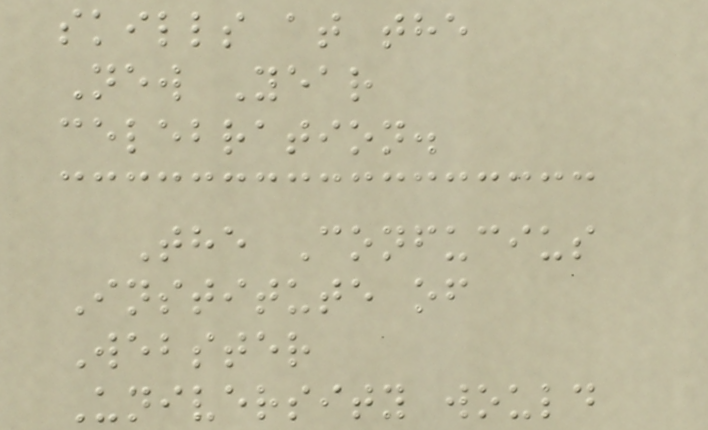skills at the
New Year
celebration.
The Confucius
Institute of
Webster
University would
